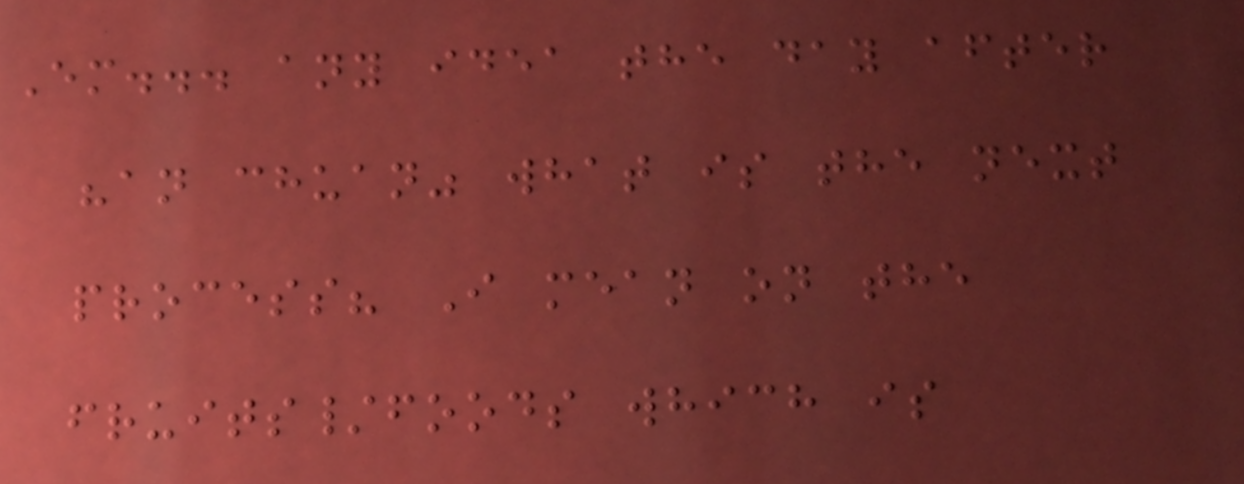Em... any idea the day after
"an chuan" what is the next
process? I mean on the
fruits/foods which is
